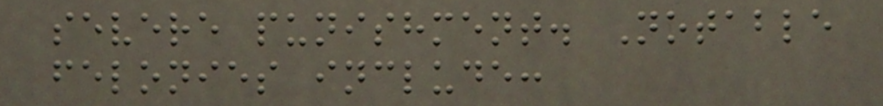severe punishment. Notable
felonies include:
